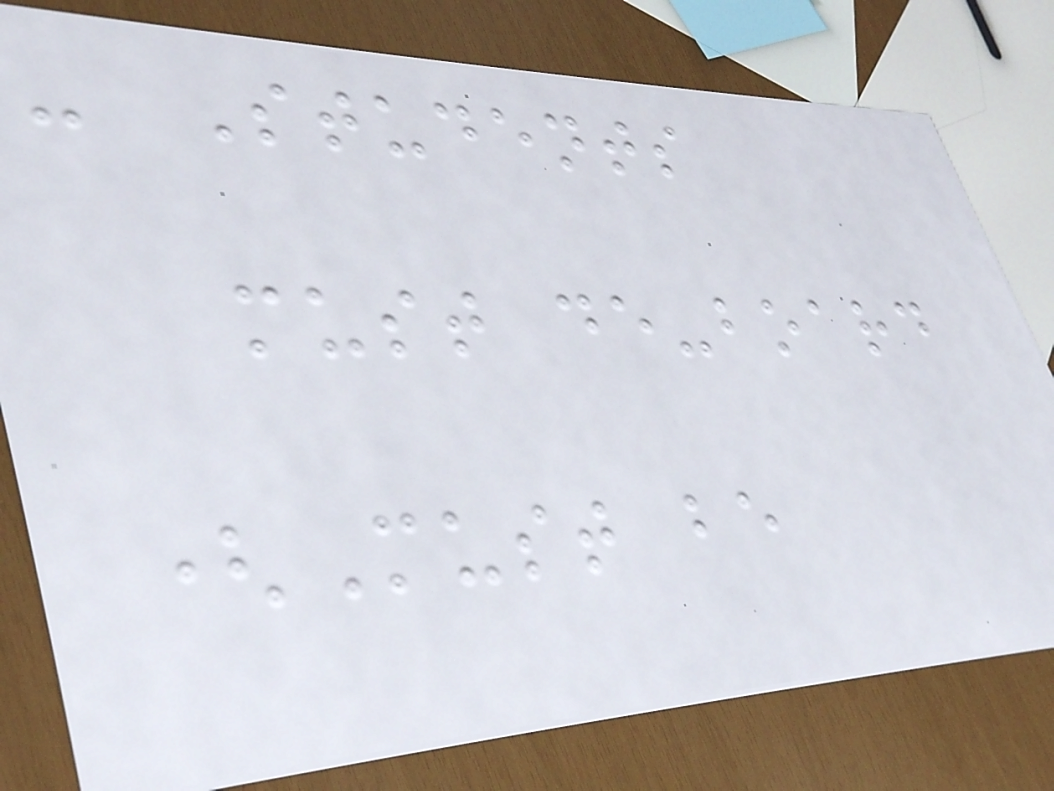- Students
must de-board
(Must be
